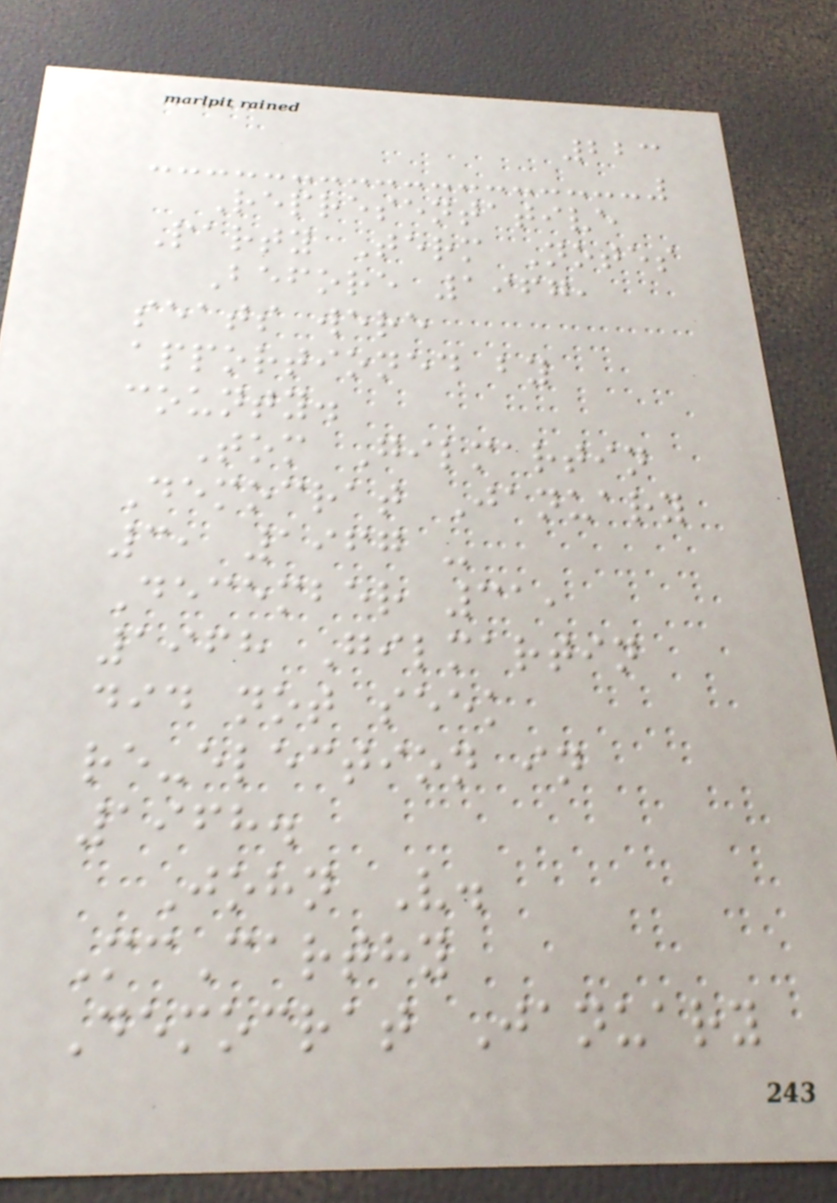223
Representative
Party Term Notes
Before 1967,
seats were
apportioned by
county.
Tom Gilmartin
Democrat January
3, 1967 -
December 31,
1968 Gilmartin
did not seek
re-election in
1968.
John V.
McCarthy
Democrat January
